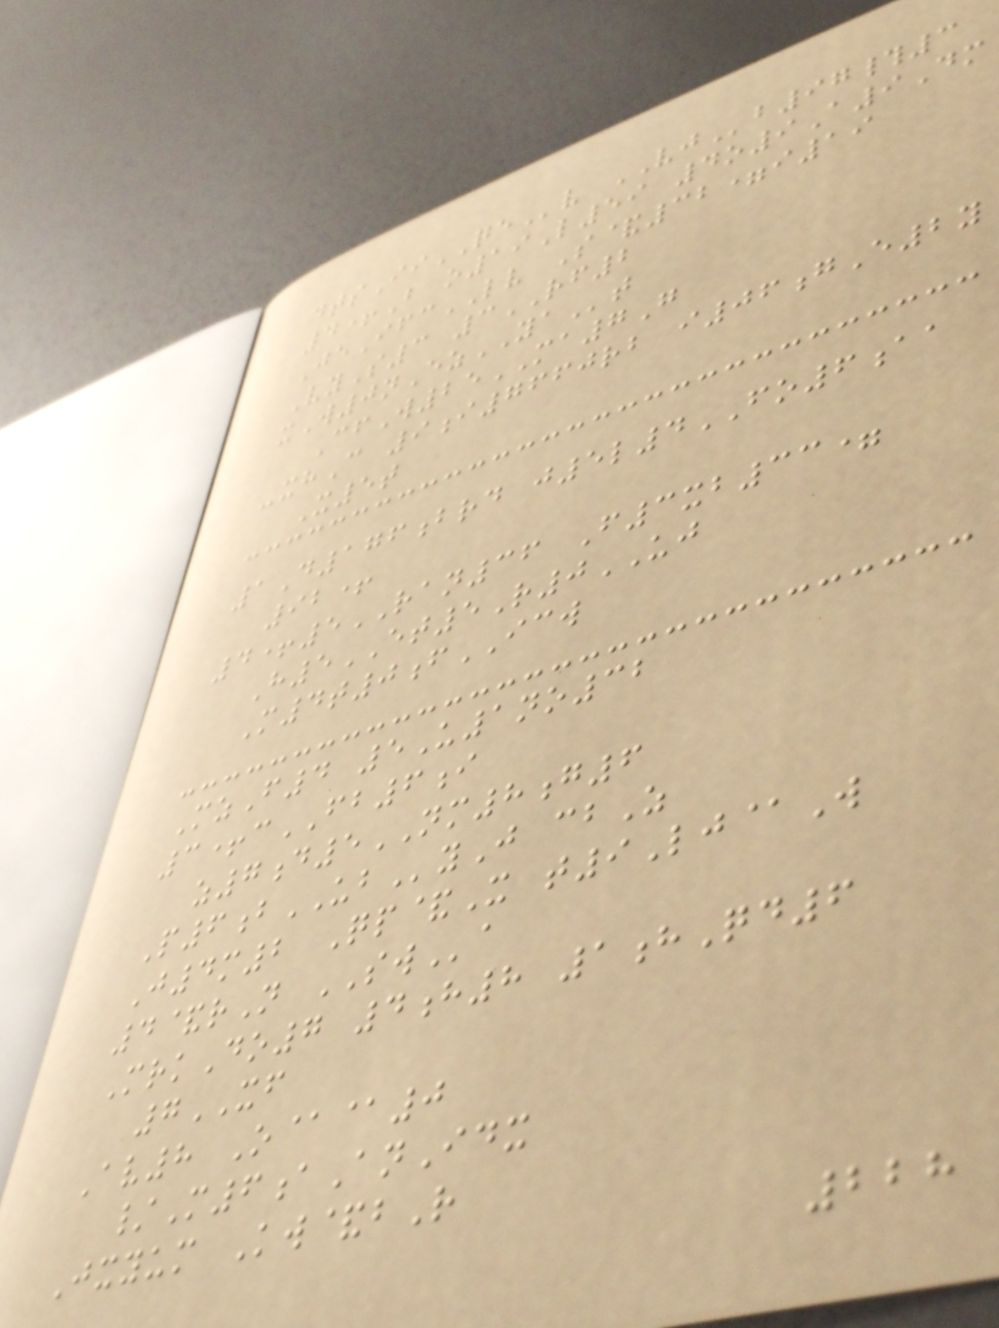dtsIiQEv VJb97#3
4+B o19L59 4o9A9Dm
JeIfcLV S&32=i19
VyS3 3RF2
xW0nEzYAt
CfW25MA7G
-xhC 9i7660rb i06gE2y
X5t
1D176brd j5l4FO6aa
92+
4+5RAN36 F3xb33=
H5ET5R0UJ
M4t0fICW
MzF4 5U1no32
3+cFB6i
z7d5NM8g6
P6bUByJ cbZ
J4m2 Qp&X t9Lj@W
4&rN SWa
MrkDo7 4h8 1hQd6
7XF
Av8 O@@0
/M6aAnIdx
Jxyum Kw&bR
228
